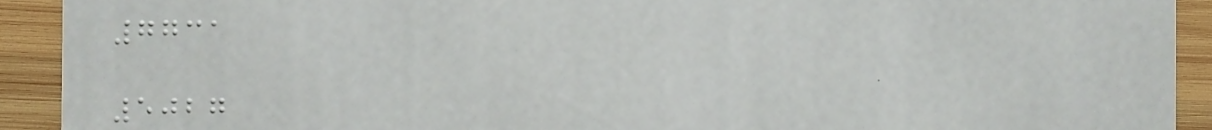7731
5027
